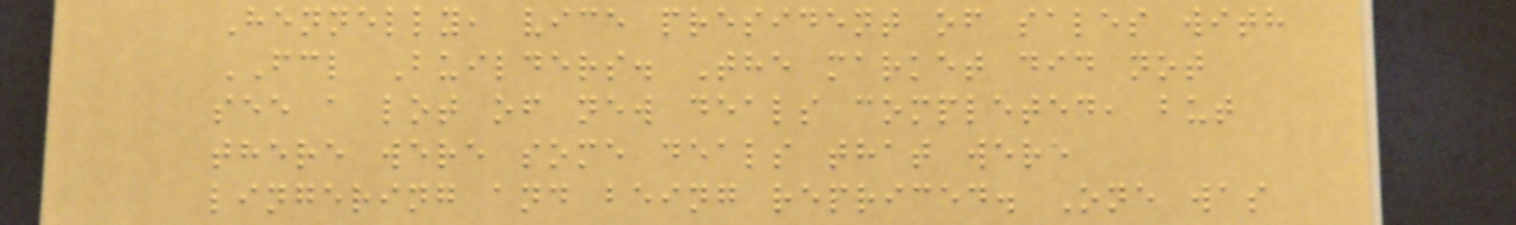Hennelly, vice president of sales with
FCL Builders. The market did not
see a lot of new deals completed, but
there were some deals that were
lingering and being repriced. One was
